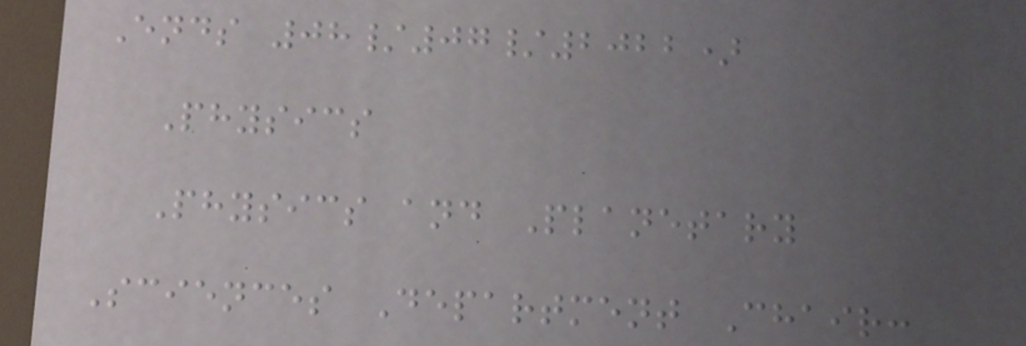Ends 08/07/2022)
Physics
Physics and Planetary
Sciences Department Chair:
